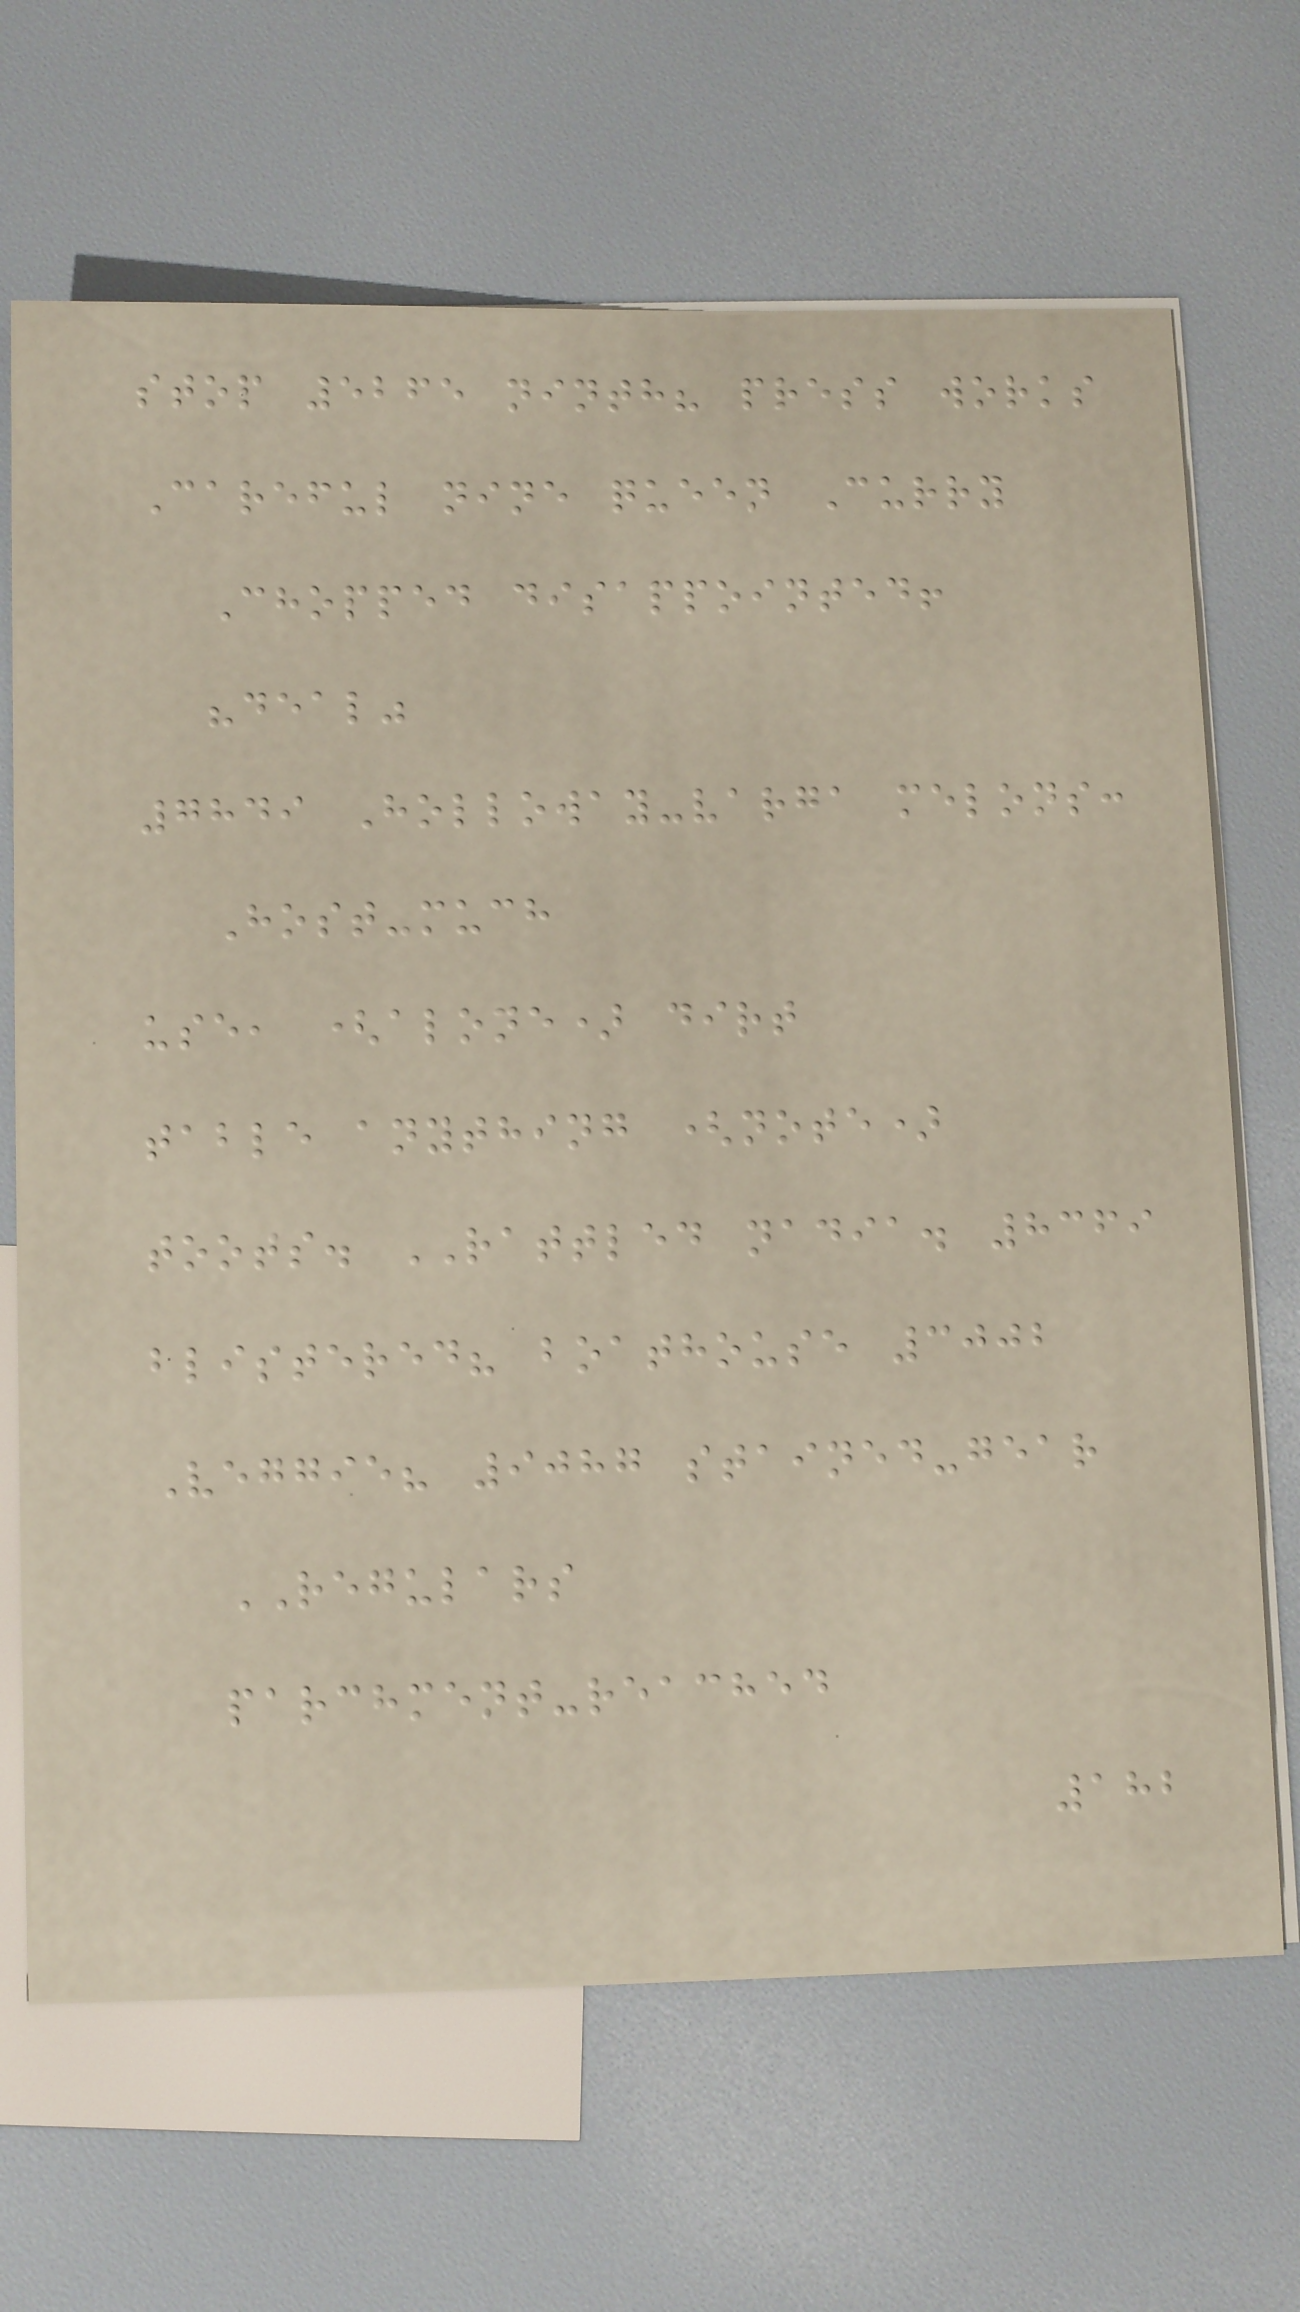stop 5265 ninth? press works
Careful nine queen Curry
Chopped disappointed!
"deal"
7849 Holloway-varga melons:
Host-much
use, (alone) dirt
table anything (note)
toots. RATTLED nadia. 8369
blistered? boathouse 3002
Veggie? 9087 stained-gear
REGULARS
parchment-reached
182
